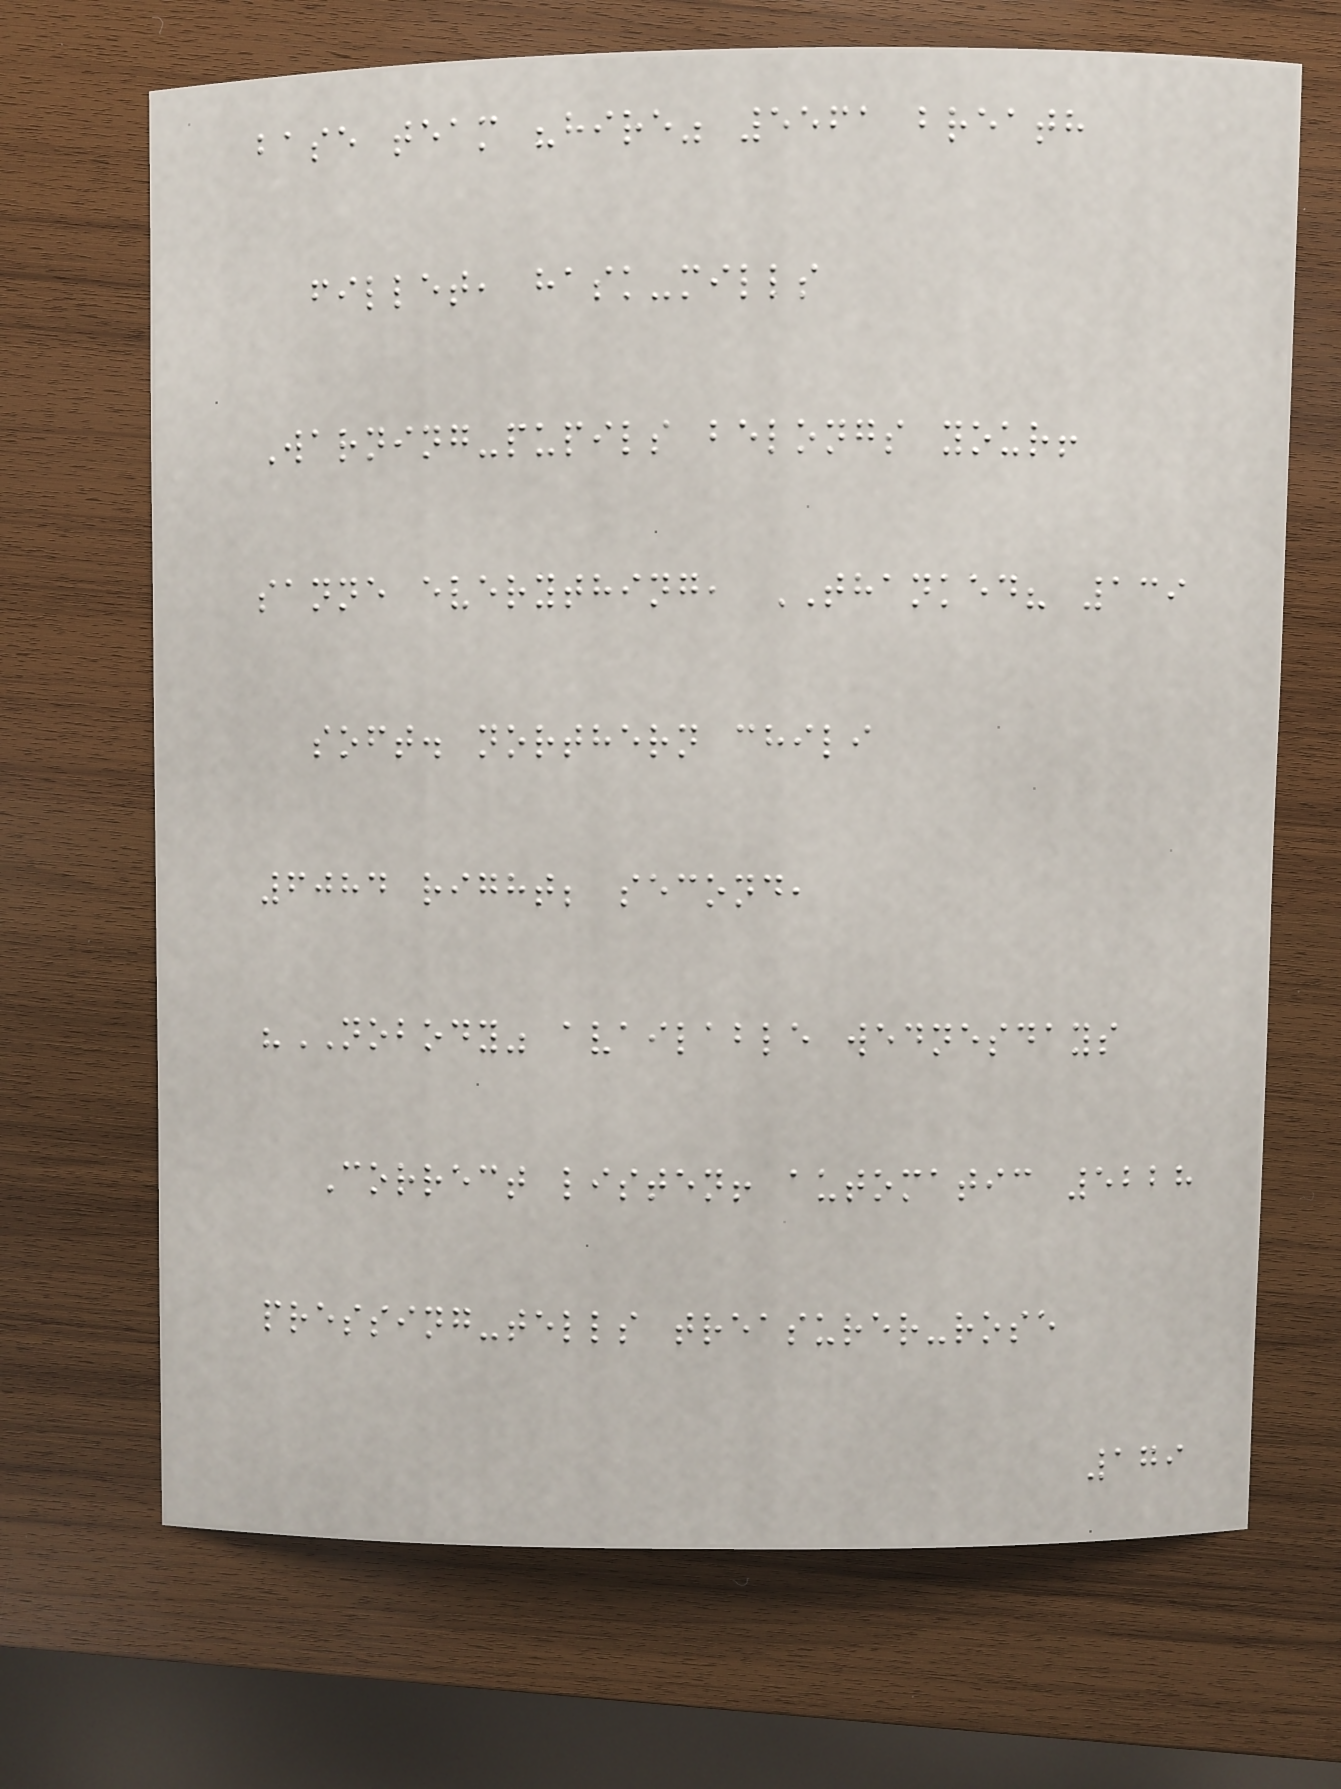base team "hire" 5561 breath
fillet, hask-mills
Warning-pupils belongs your!
sanne everything, THANKED? 139
soft. northern chili
6084 right; second,
"NOBODY" available wednesdays
Correct listen! automatic 5228
pressing-tells treasurer-rose
179
